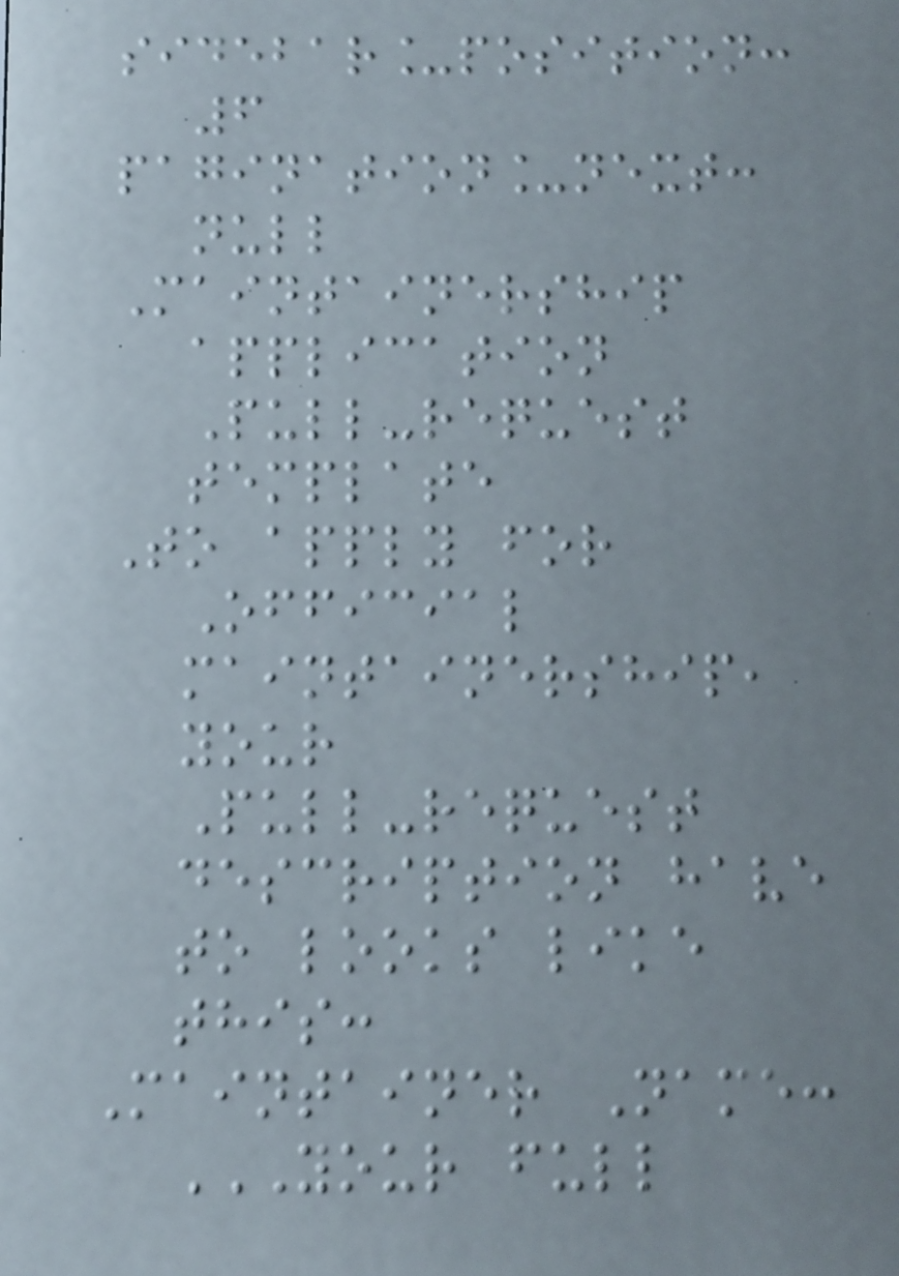sidebar_position:
6
pagination_next:
null
Maintainership
application
Pull-request
template
To apply for
Official
maintainership,
your
Pull-request
description have
to looks like
this:
Maintainer Name:
YOUR FULL
